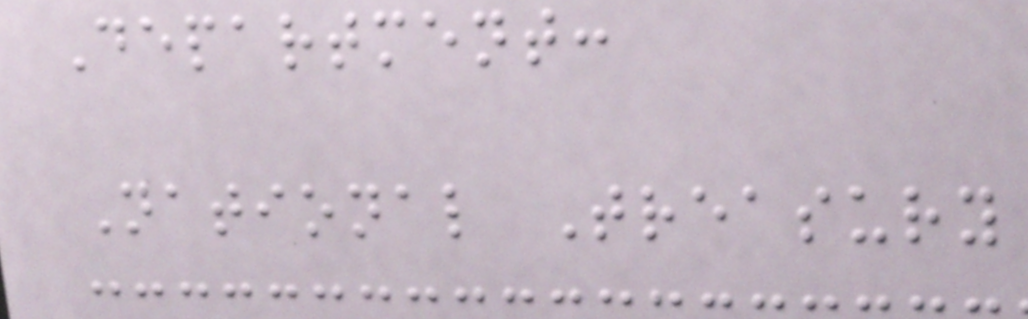Department:
National Treasury
